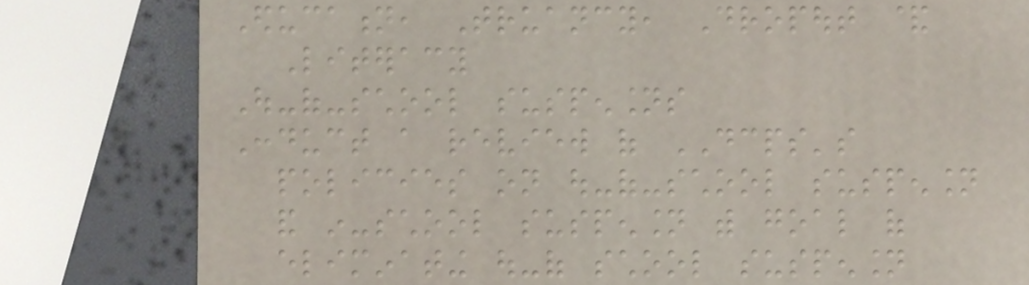Education, Truancy, Dropout &
Literacy
Out-of-school suspensions
Conduct a review of DCPS's
policies on out-of-school suspension
and in-school suspension with goal of
eliminating out-of school suspension
